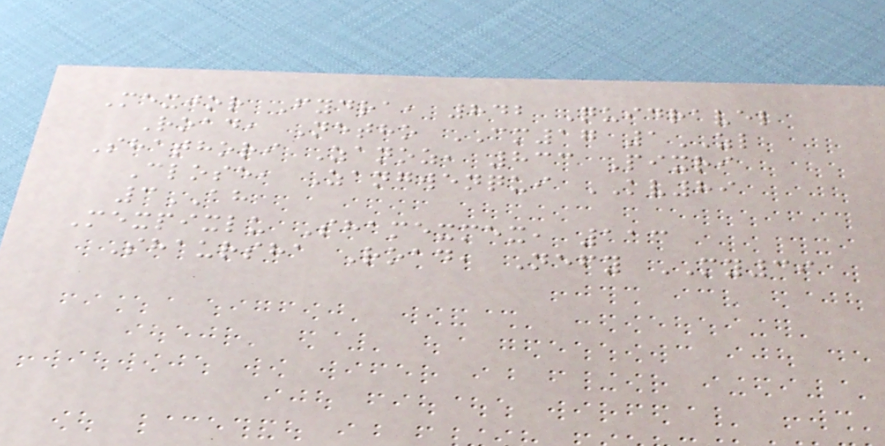Mexjor Fydra, 842 Quidravel
Road, Netho CM17 1ZL
Shathori Zanoz, 833 Pixri
Close, Zangwenqui KV89
3AH
Mexpixlu Shamexmex, 113
Shaursha Road, Nefy MY39
